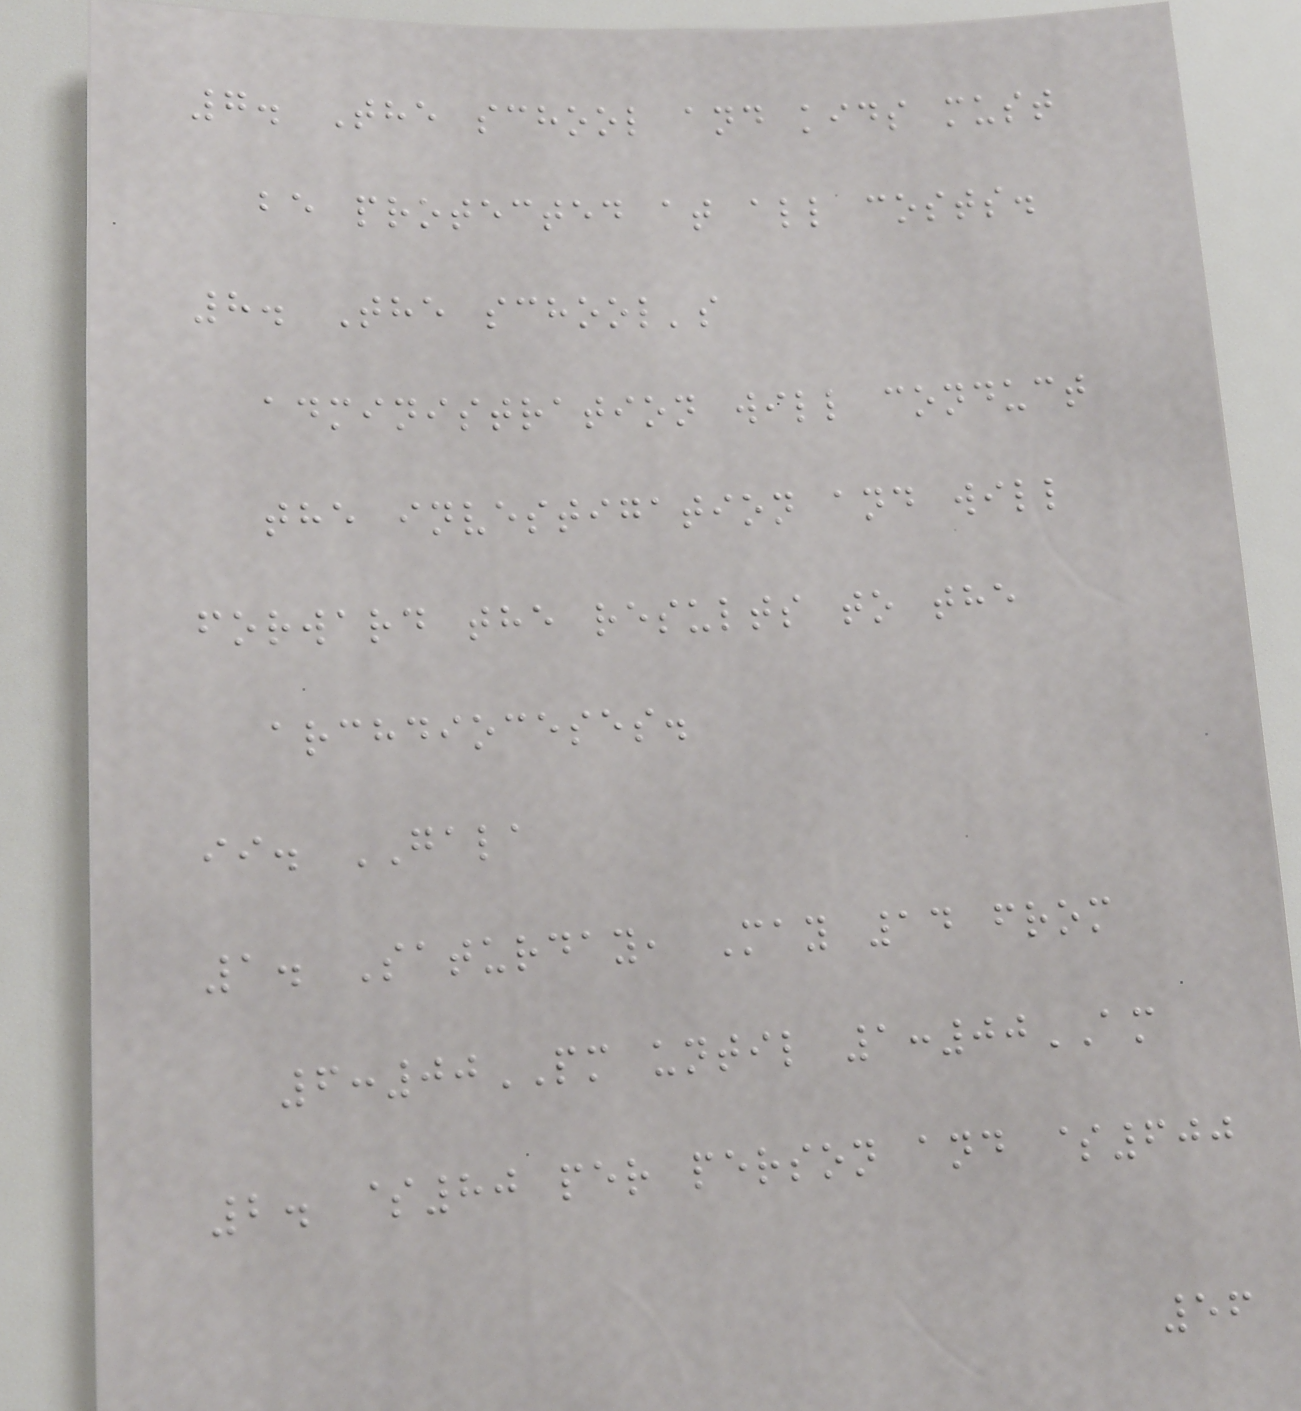7. The school and kids must
be protected at all costs.
8. The school's
administration will conduct
the investigation and will
forward the results to the
archdioceses.
ii. GALA
1. Saturday, May 14 from
6:00PM until 1:00AM
2. $80 per person and $600
56
